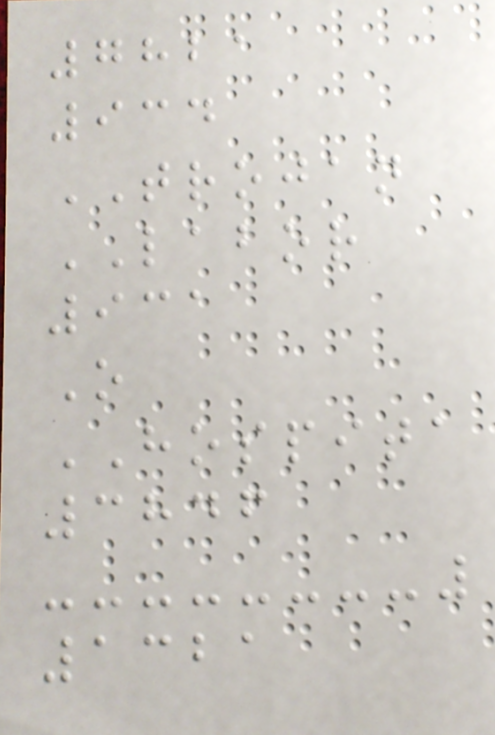7821
934
TROJAN
LABOR
931
O
HOSPITA
3846
1321
